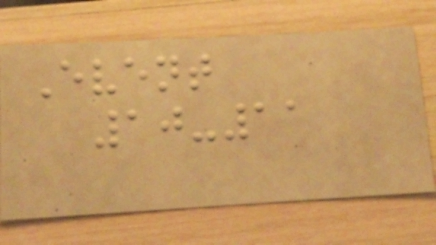Event
10-11
